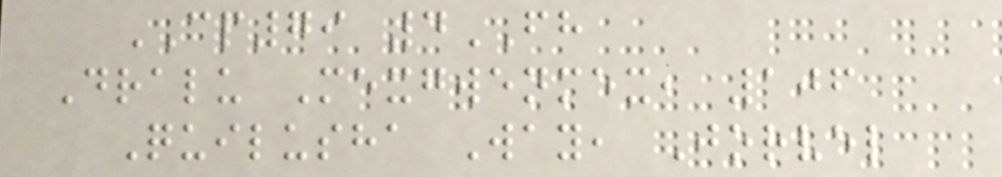CP79 4FH
Dralu Mexgwenmex, 106
Quilusha Way, Jorvel
